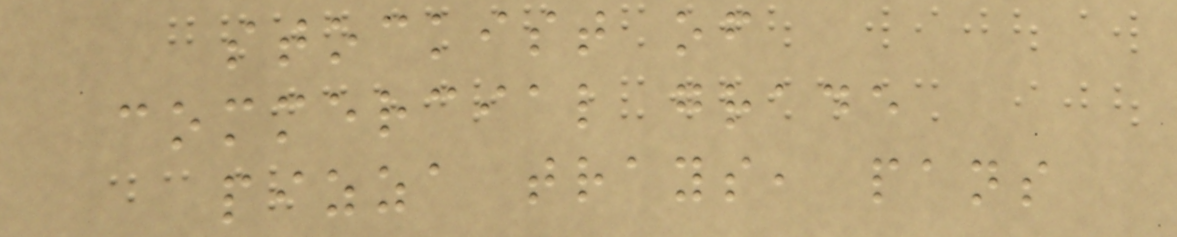stockist of
commercial grade
pizza trays, pans
